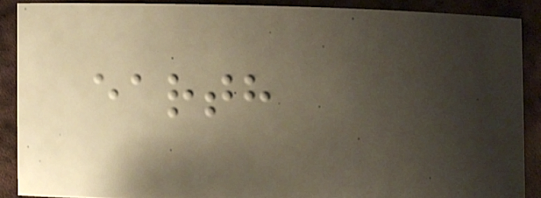earth
